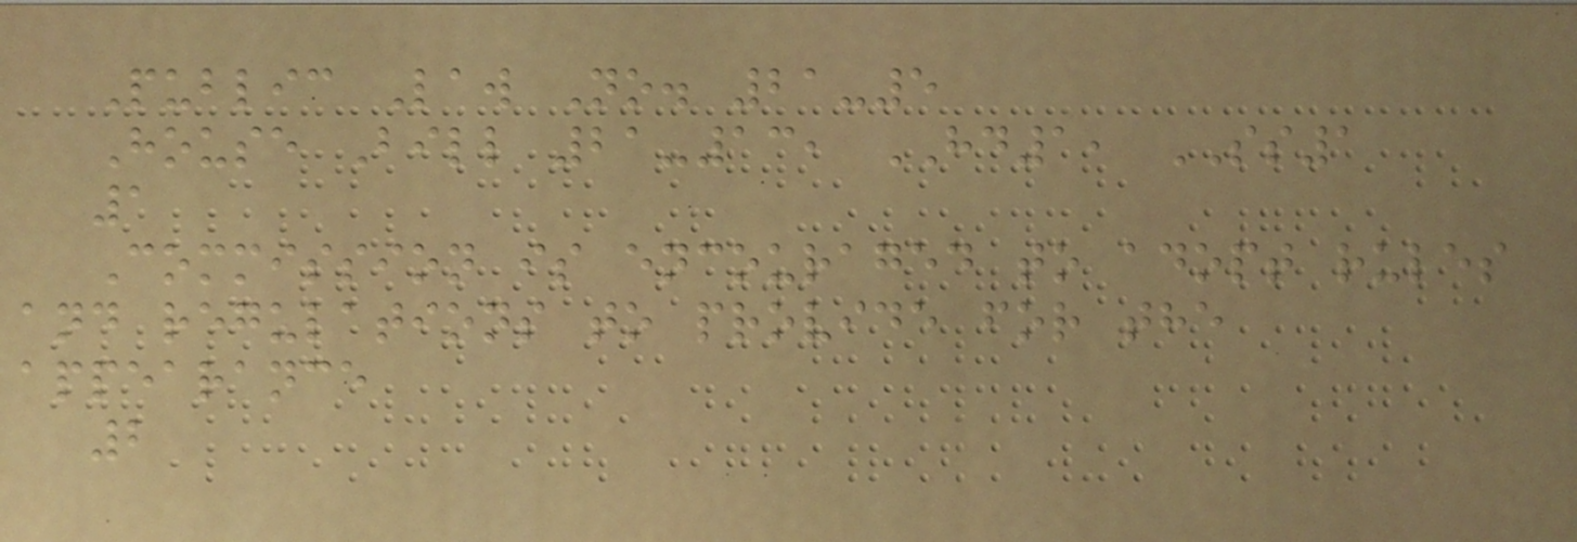Public Law No. 21-5
House Bill 21-13, HD1, SS1
1
Commission is encouraged to adopt rules
and regulations to provide for the
appearance
2
